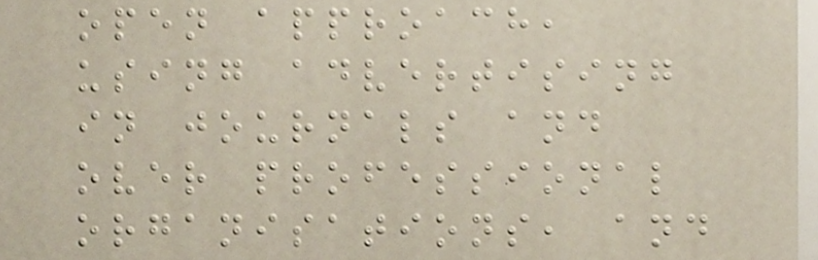open approach,
using advertising
in journals and
over professional
organisations, and
